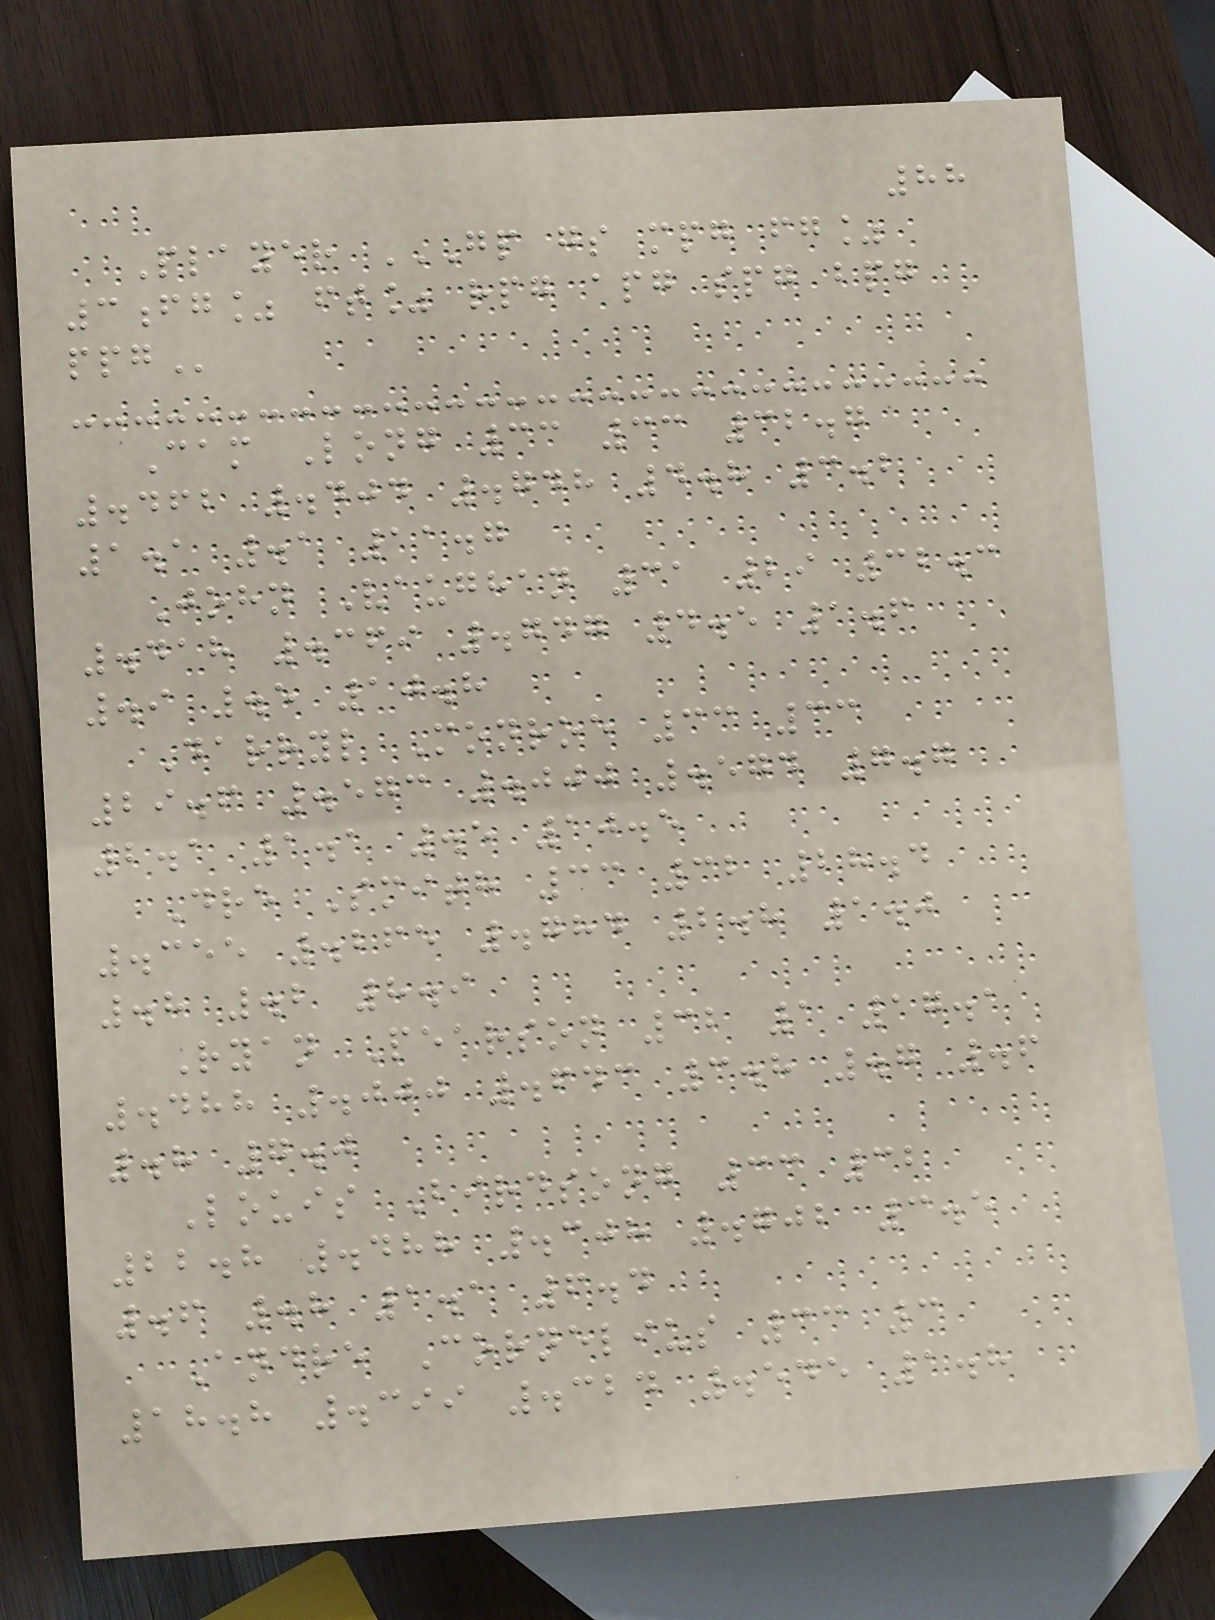88
Player GP GS MPG FG%
3FG% FT% RPG APG SPG BPG
PPG
Cam Long 33 33 32.7
.462 .404 .748 4.8 3.2
1.1 .1 11.7
John Vaughan 31 29 32.3
.418 .369 .747 4.5 1.6
.9 .5 10.8
Darryl Monroe 33 33
29.6 .573 .000 .574 7.7
2.1 1.1 .5 10.5
Dre Smith 33 32 28.4
.355 .265 .784 2.8 1.0
.8 .2 8.9
Ryan Pearson 32 1 17.1
.488 .000 .643 3.8 .7 .6
.8 7.0
Louis Birdsong 33 32
22.8 .488 .308 .702 3.5
.6 .8 1.1 6.4
Andre Cornelius 33 3
18.8 .399 .324 .545 1.8
